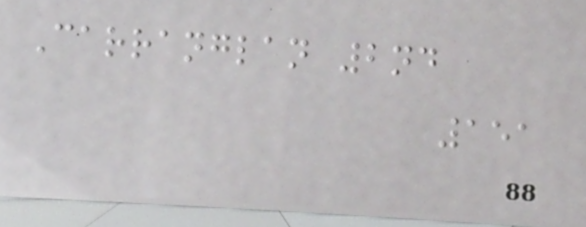Carranglan 2nd
151
